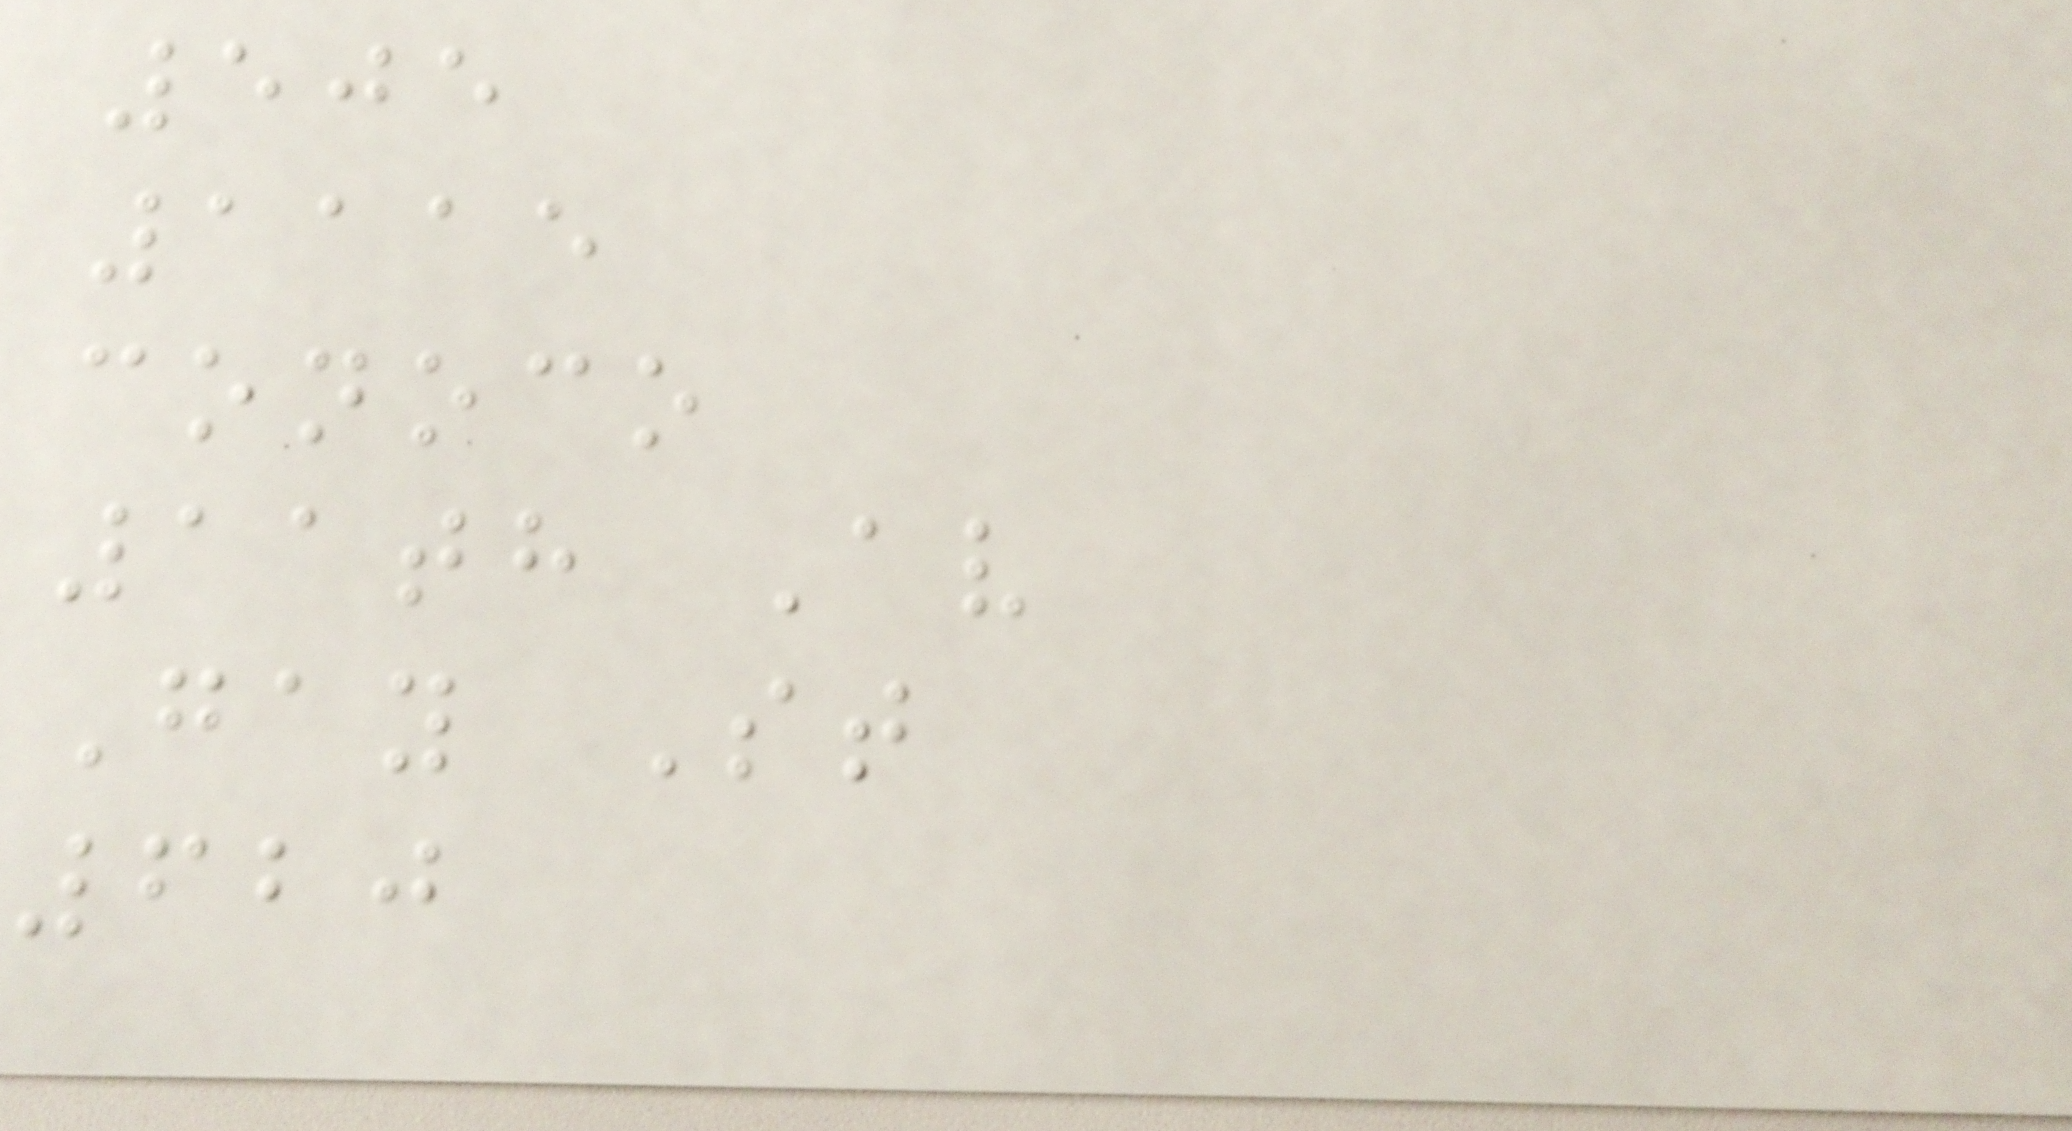505
1115
conoco
11th Av
Gay St
620
